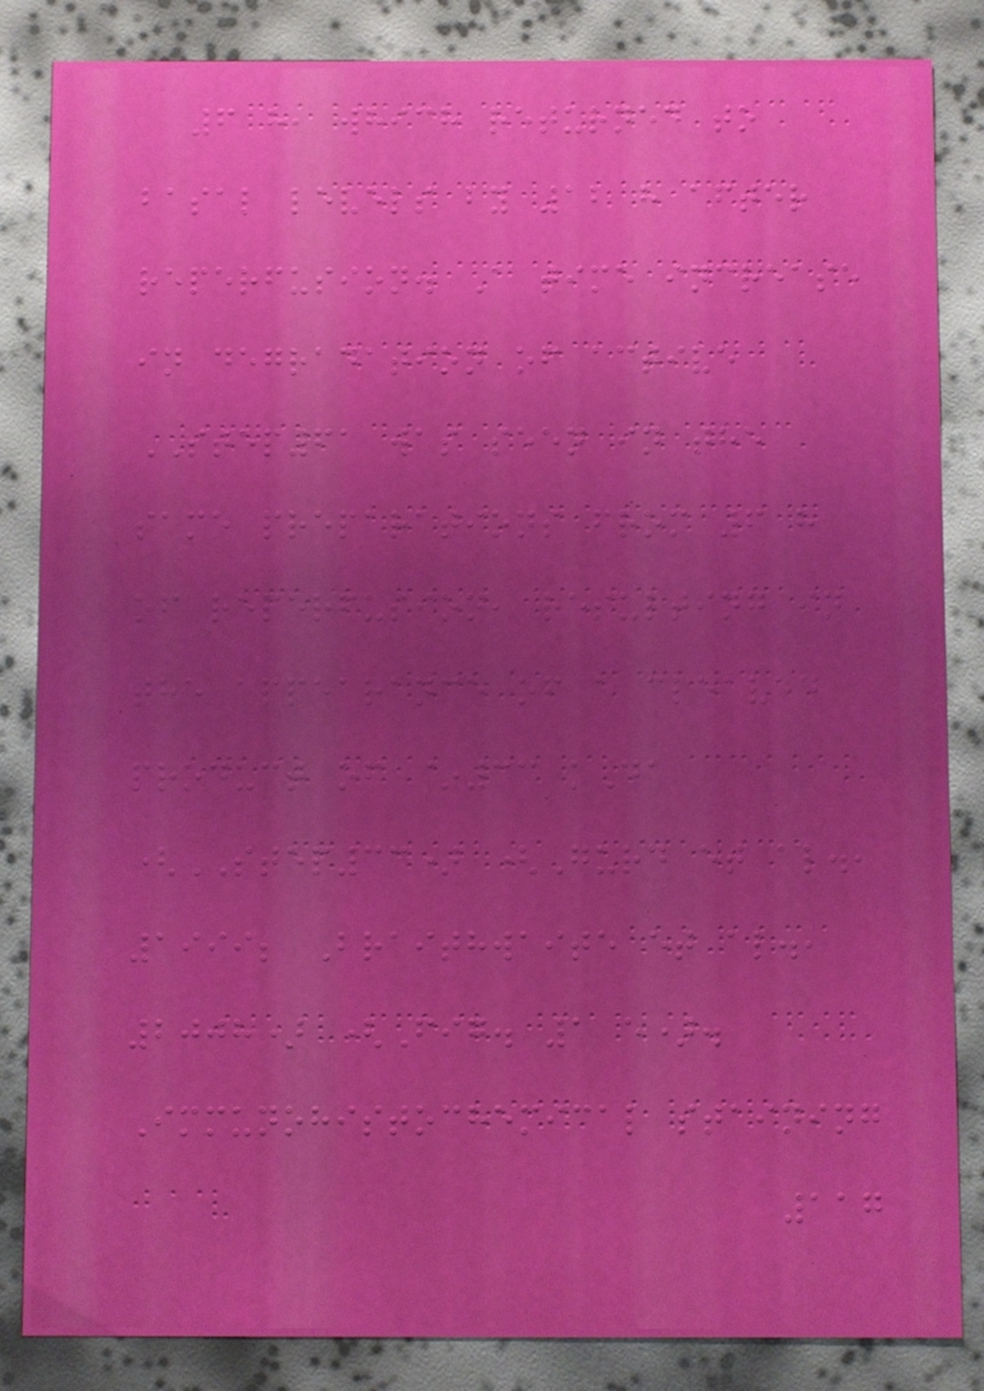6 h, which returned to
basal levels by 12 h after
reperfusion. A time increase
in degradation of active
STEP61 was seen in the
same preparations from 6 h
of reperfusion, resulting in
the appearance of a cleaved
product of ~33 kDa
(STEP33) (Gurd et al.,
1999; Braithwaite et al.,
2008) (Fig. 1 e).
Immunohistochemical staining
117
